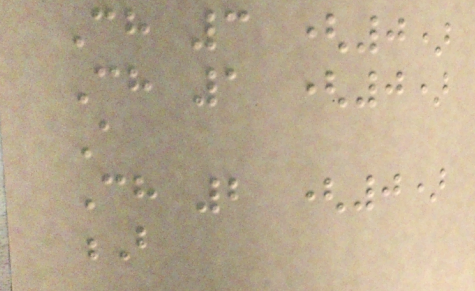Ch 3 (0)
Ch 1 (0)
A
Ch 2 (0)
B
